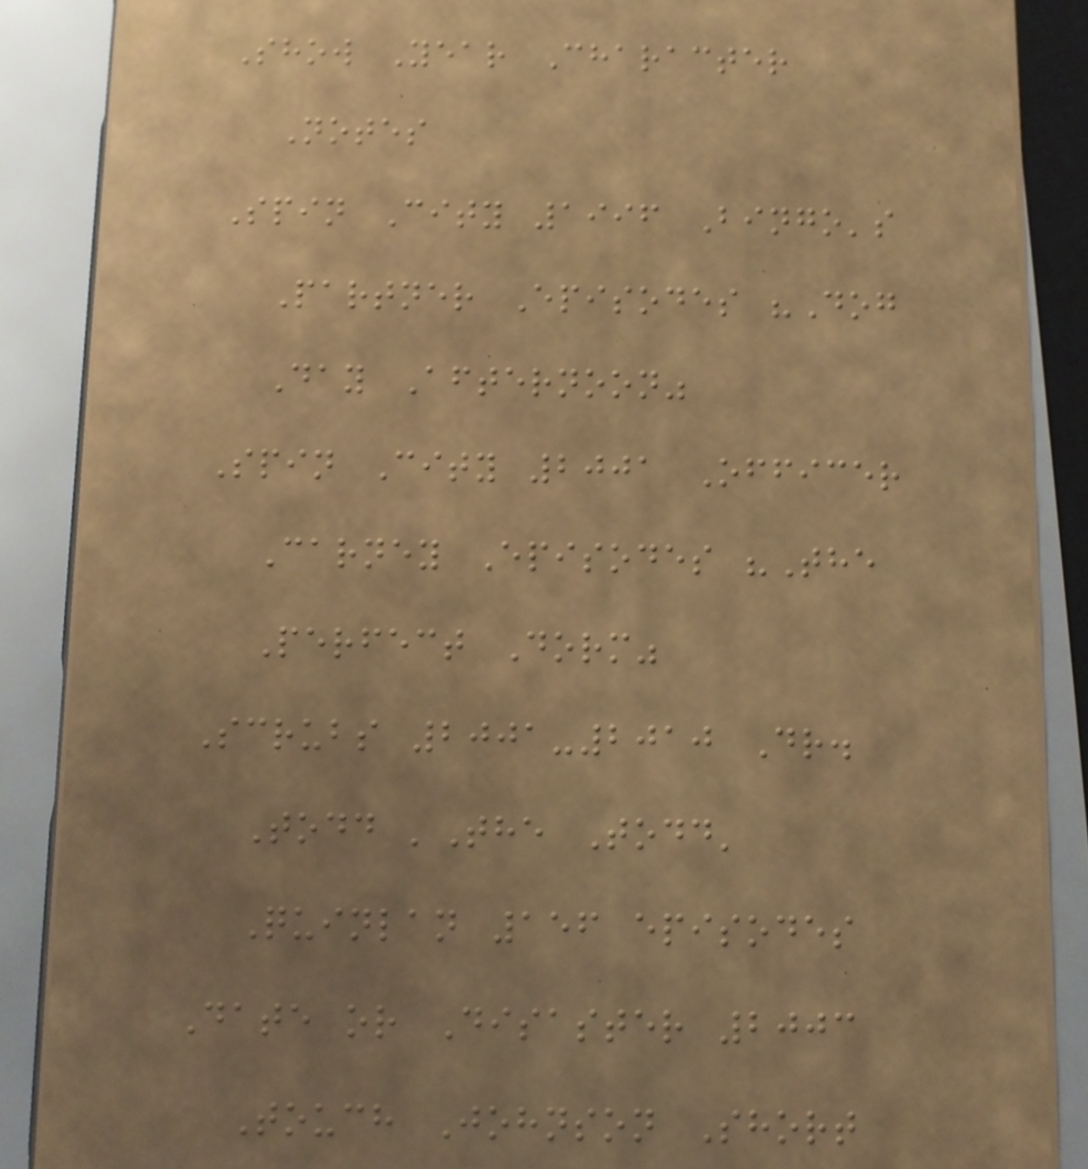Show Year Character
Notes
Spin City 1996 Bingo's
Partner Episodes "Dog
Day Afternoon"
Spin City 2001 Officer
Carney Episodes "The
Perfect Dorm"
Scrubs 2001-2010 Dr.
Todd 'The Todd'
Quinlan 156 episodes
Date or Disaster 2003
Touch Johnson Short
